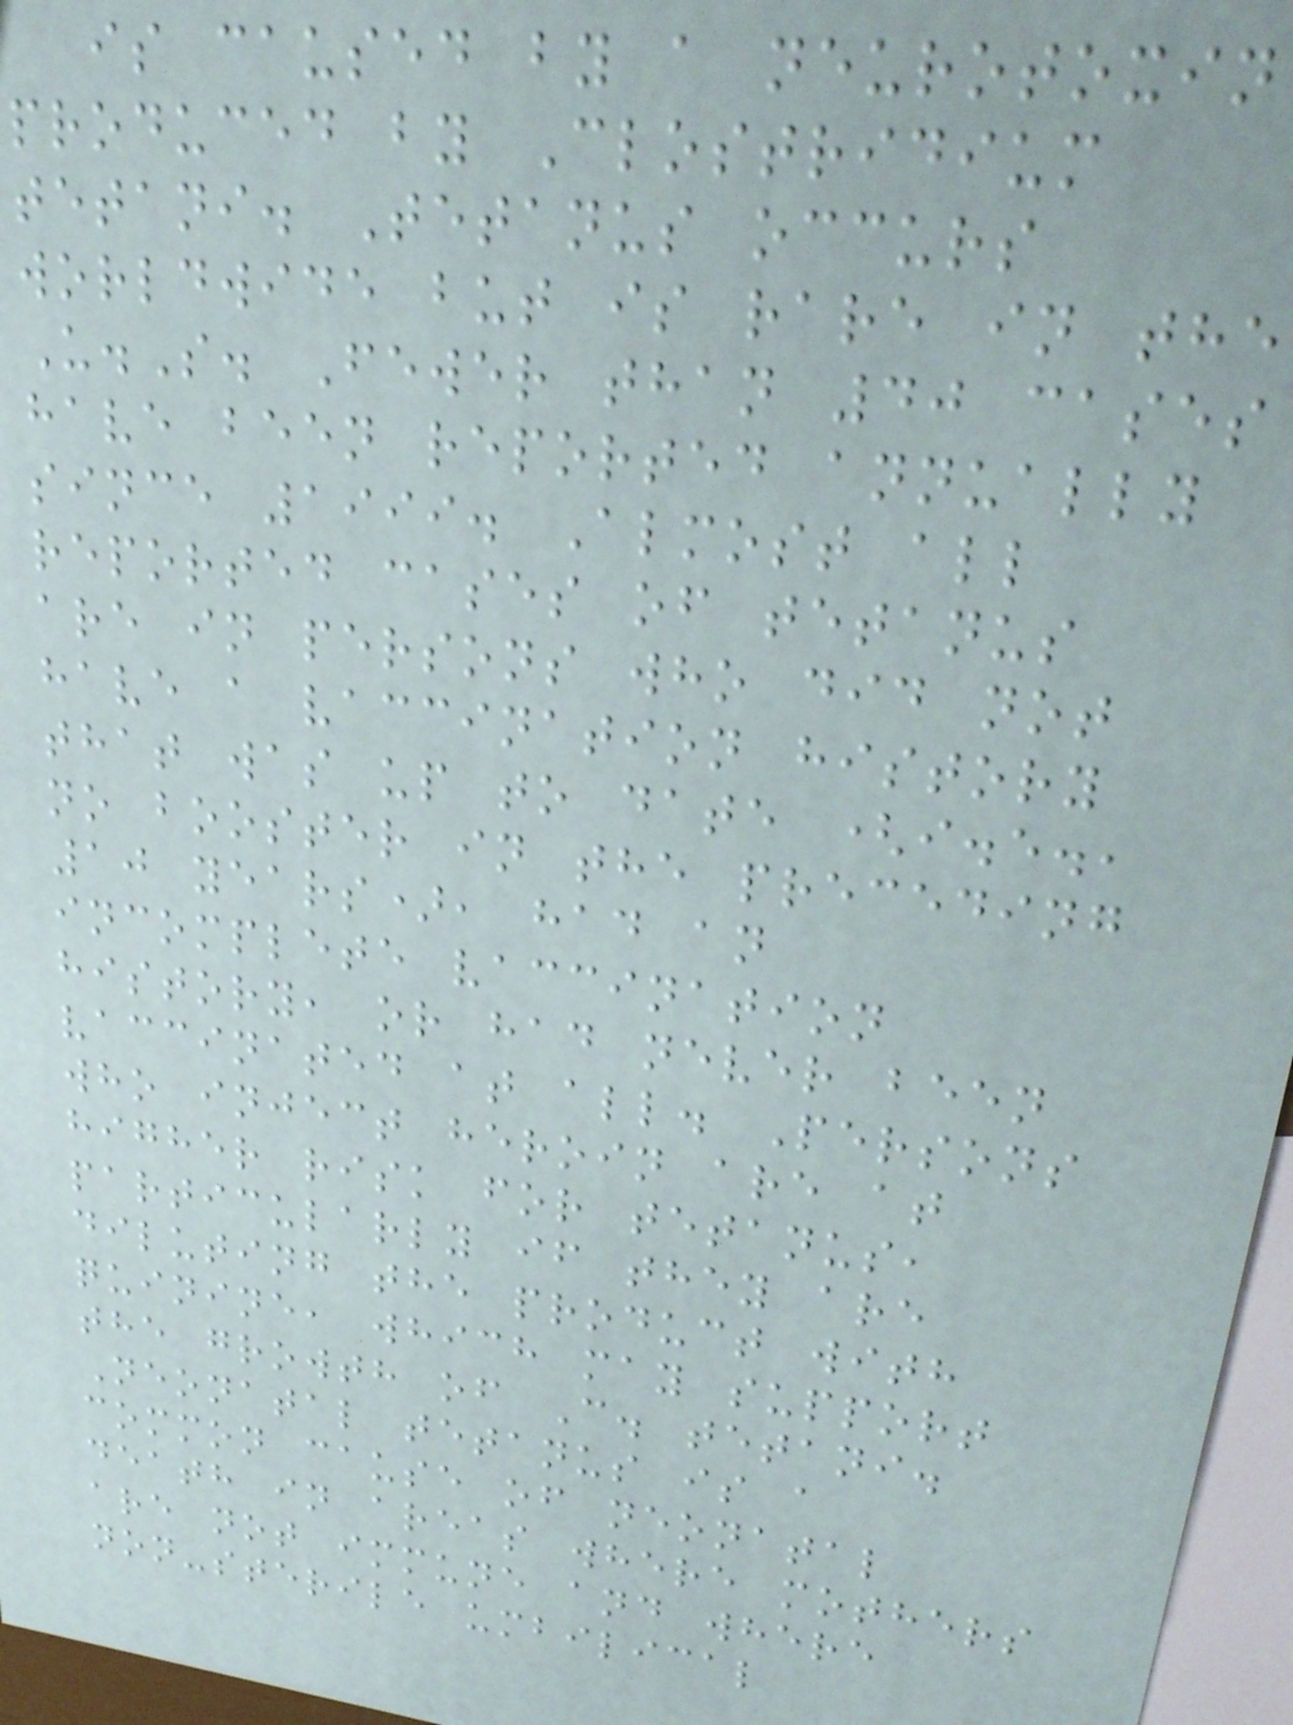is caused by a neurotoxin
produced by Clostridium
tetani. Tetanus occurs
worldwide but is rare in the
U.S. Fewer than 40 cases
have been reported annually
since 1999. Almost all
reported cases of tetanus
are in persons who did not
have a vaccination history
that was up to date (i.e.,
no booster in the preceding
10 years), had an
incomplete vaccination
history, or had never been
vaccinated at all. Persons
who inject heroin are at
higher risk for tetanus,
particularly if they are
diluting the product with
quinine, which may support
the growth of C. tetani.
Neonatal tetanus is a
common cause of neonatal
death in areas where mothers
are not immune and where
non-sterile umbilical
